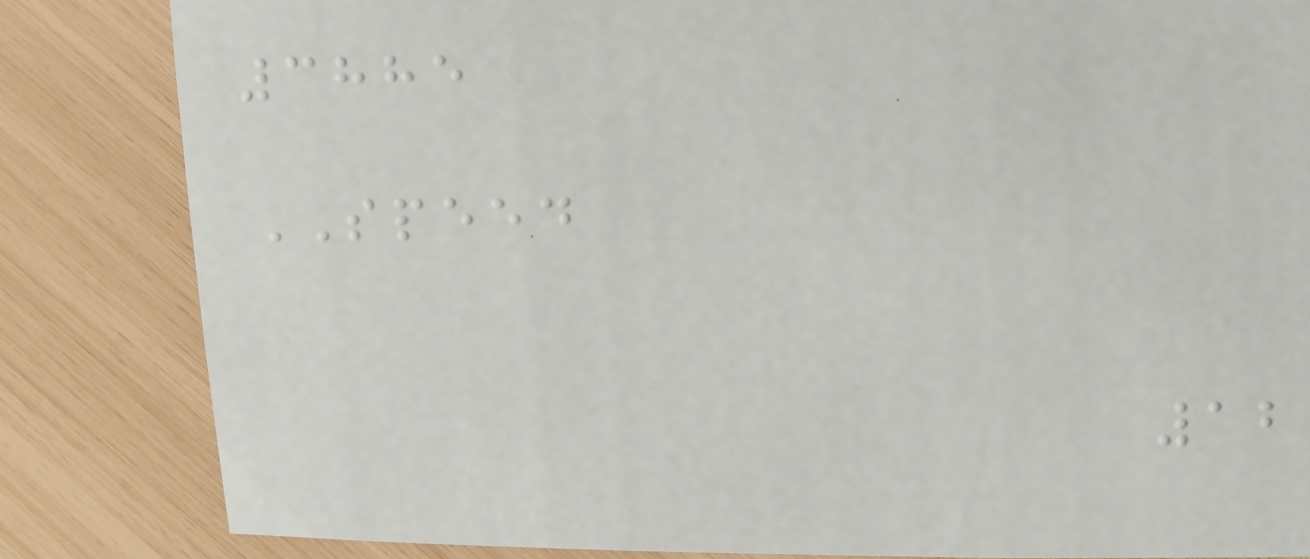3885
SPEED
12
